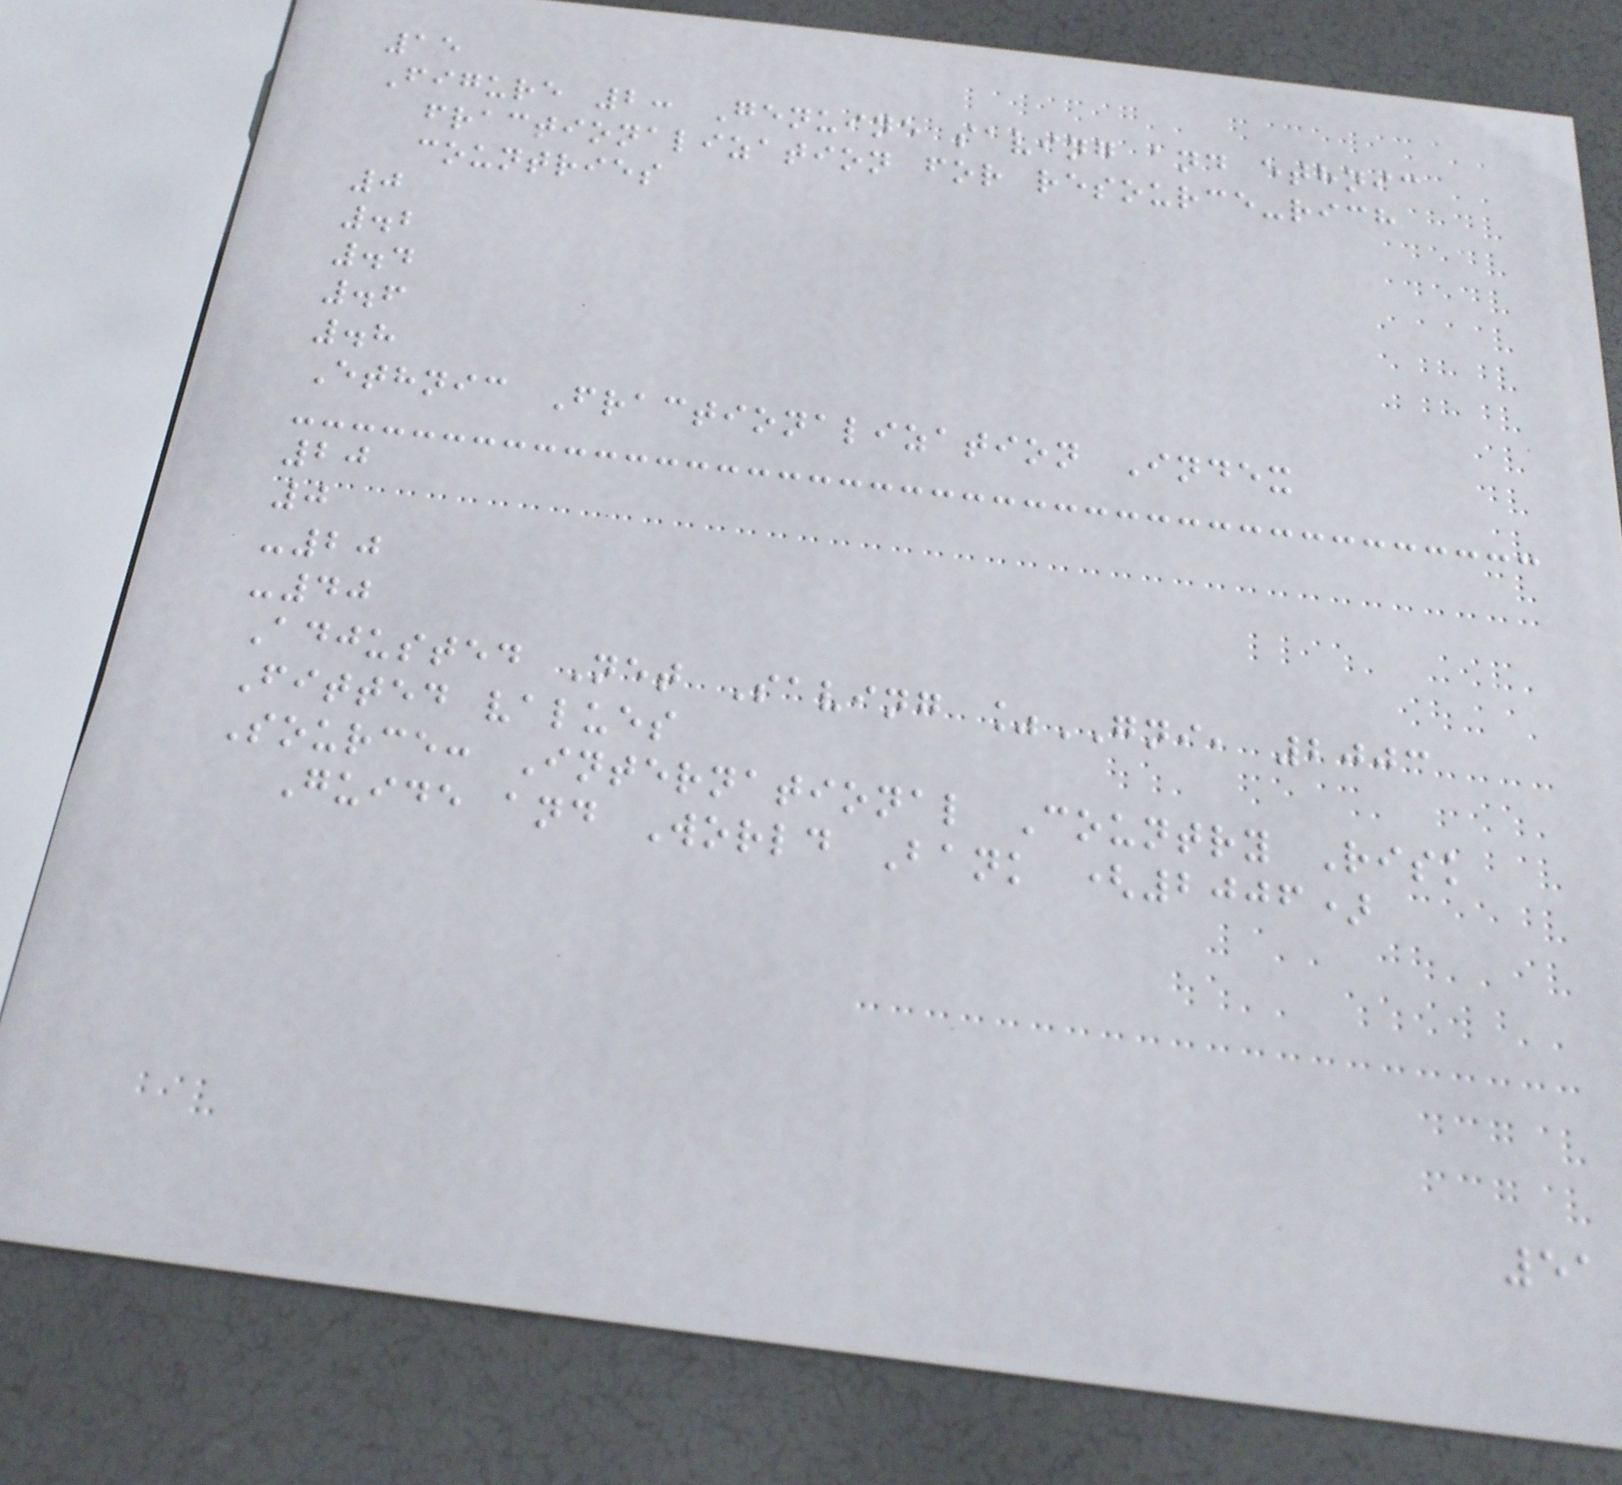15
Figure 2: Genuine saving and ethnic
fractionalization for resource-rich
countries
0
.2
.4
.6
.8
Ethnic Fractionalization Index
20
0
-20
-40
Adjusted Net Saving %GNI, 2003
Fitted values
Source: International Country Risk
Guide and World Bank (2006)
51
